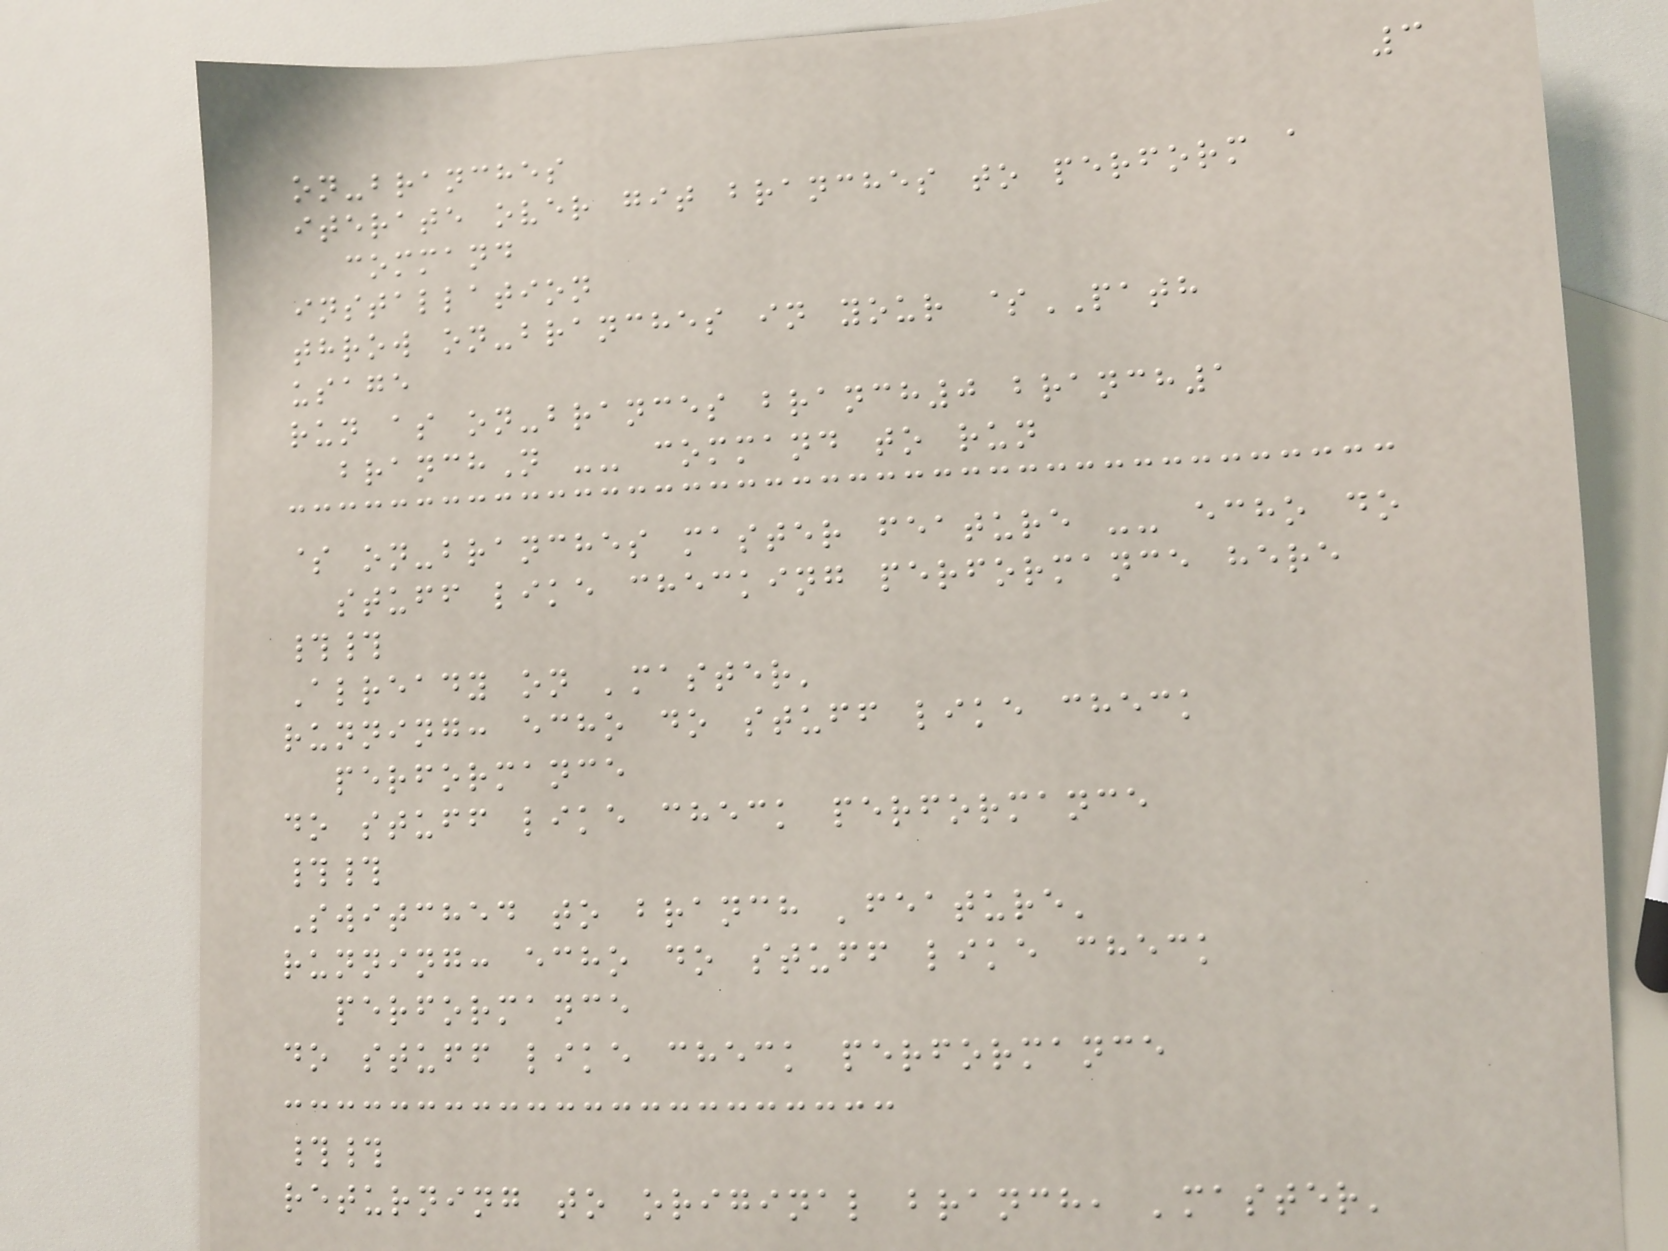3
on-branches
iterate over git branches to perform a
command
installation
throw on-branches in your $PATH
usage
run as on-brances branch0 branch1
branchN -- command to run
$ on-branches master feature -- echo do
stuff like checking performance here
##
Already on 'master'
running: echo do stuff like check
performance
do stuff like check performance
##
Switched to branch 'feature'
running: echo do stuff like check
performance
do stuff like check performance
##
returning to original branch, 'master'
